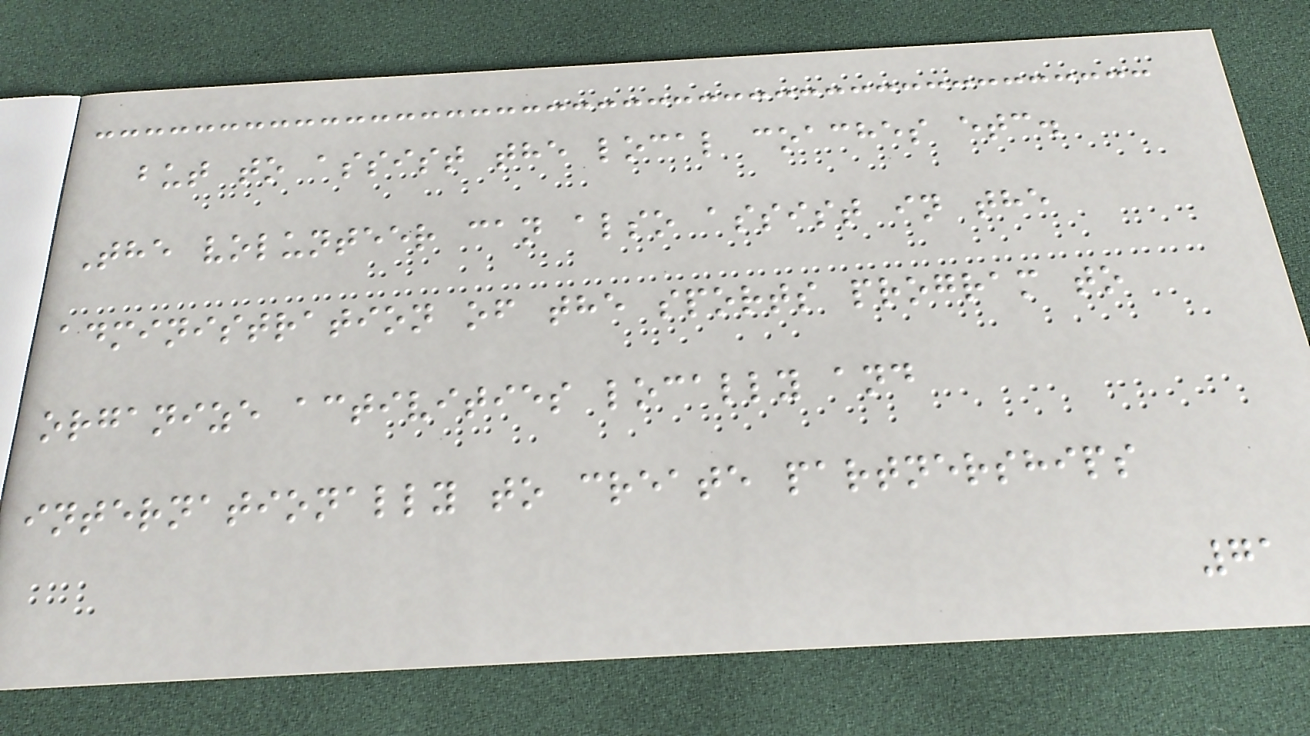but to assist the local coaches etc.
The volunteer can also assist in the
administration of the sports program to
organize activities locally and
internationally to create partnerships
71
